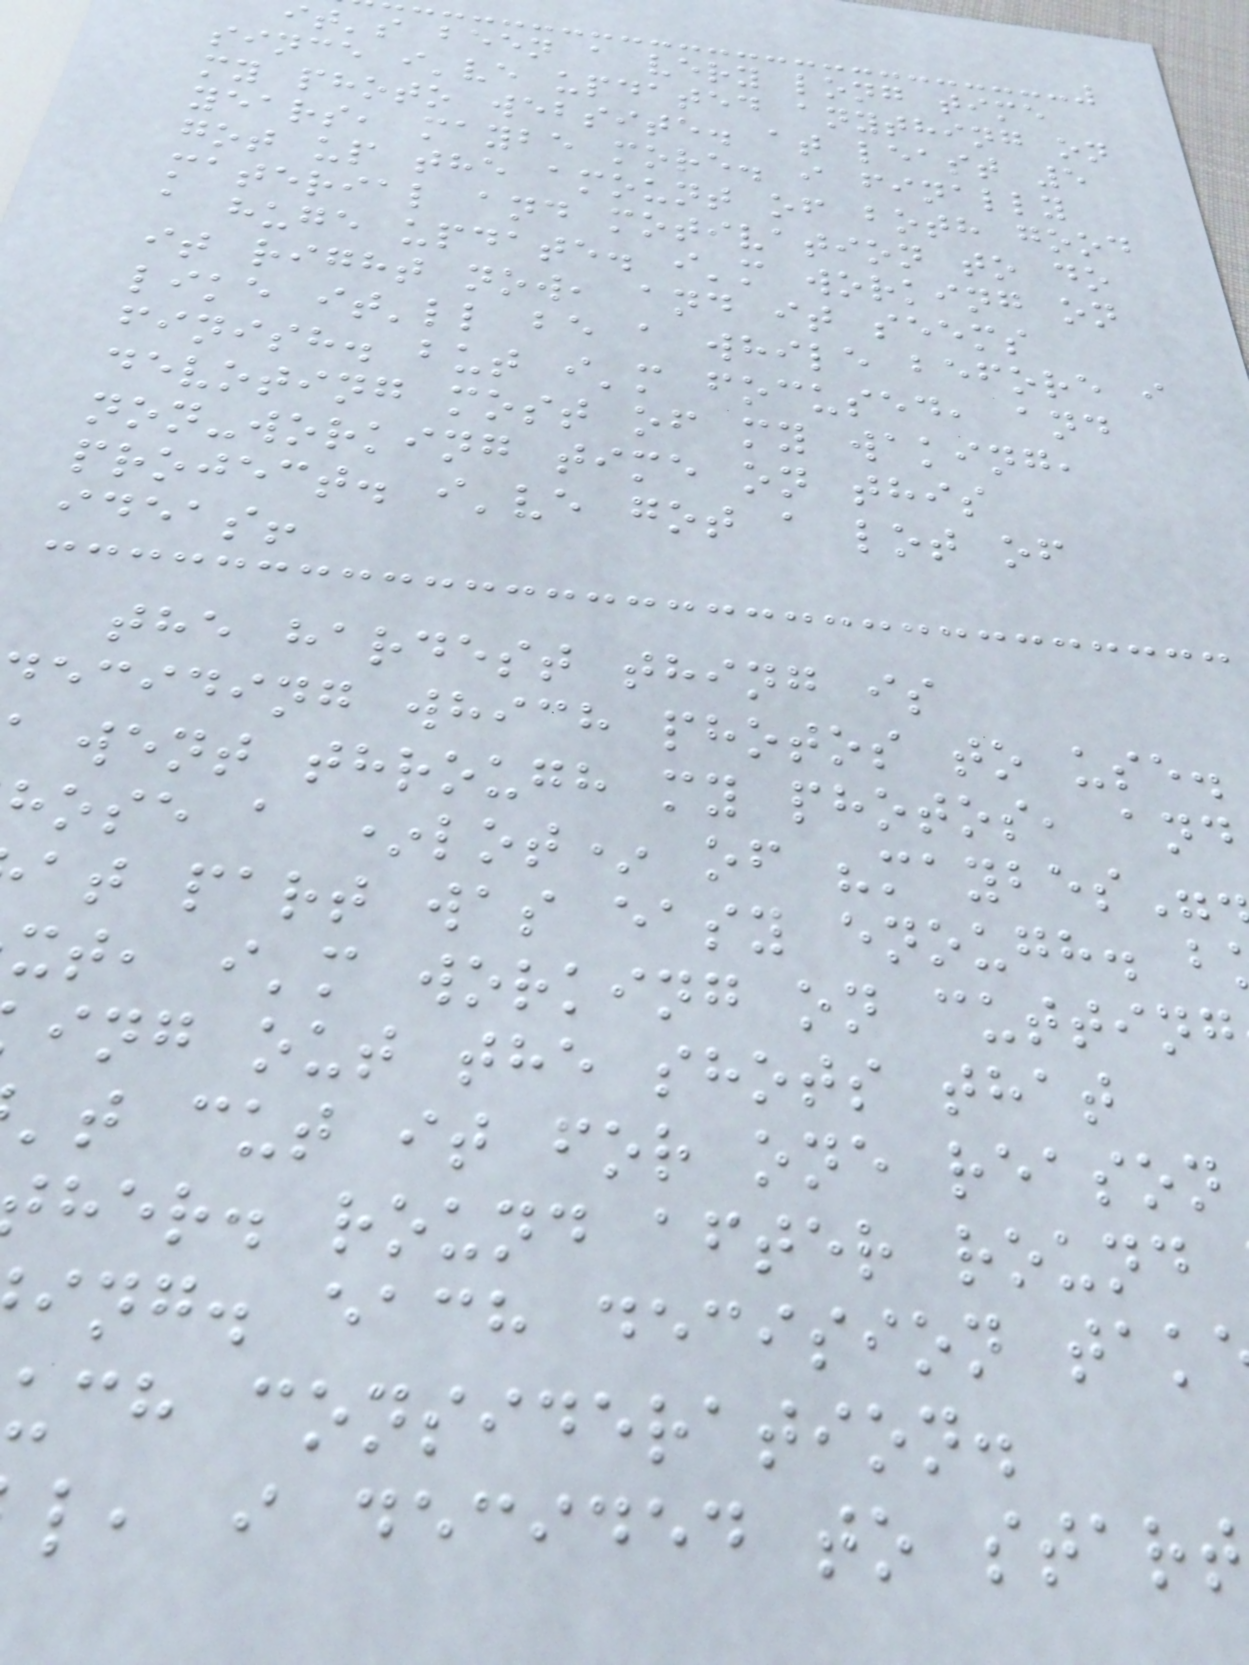it's been a very long time
since i've updated anything on
my photo website. at least 5
years, maybe more. i finally
got up the amount of both good
material and motivation to do
a huge update. i'm working on
it right now, and it seems
like it'll be a while before i
finish. but i'm focused, and
devoting most of my waking,
non-working time on this
project. i've got a lot of
ideas!
the hardest thing is
eciding which photos to use.
went through my photos, and
hose a *lot* of "maybes
at part was easy enough. b
xt, i'm working on cutting
ing out the shots that
't cut it for one reason
her. round after round
ing. each decision tak
uch consideration.
l, i decided to start
